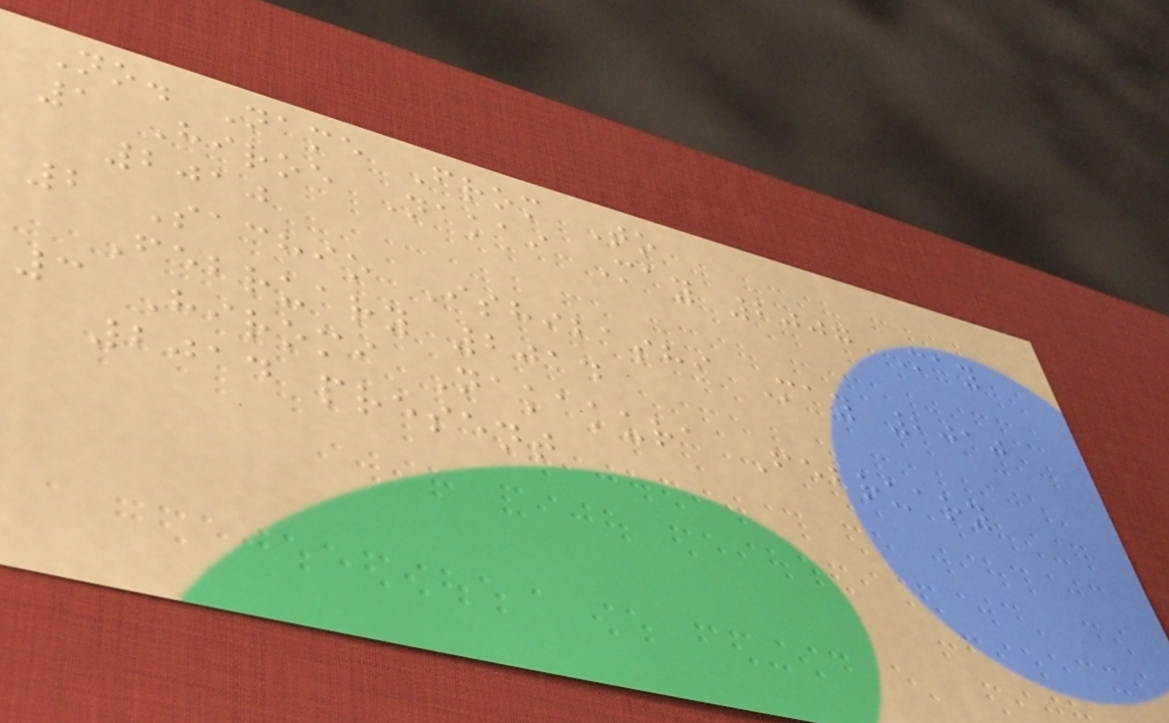No. Name From To
1 Hiroe Nakai May 2007 May
2010
2 Sachio Ishibashi May 2010
February 2014
3 Hiromi Nakakura February
2014 present
